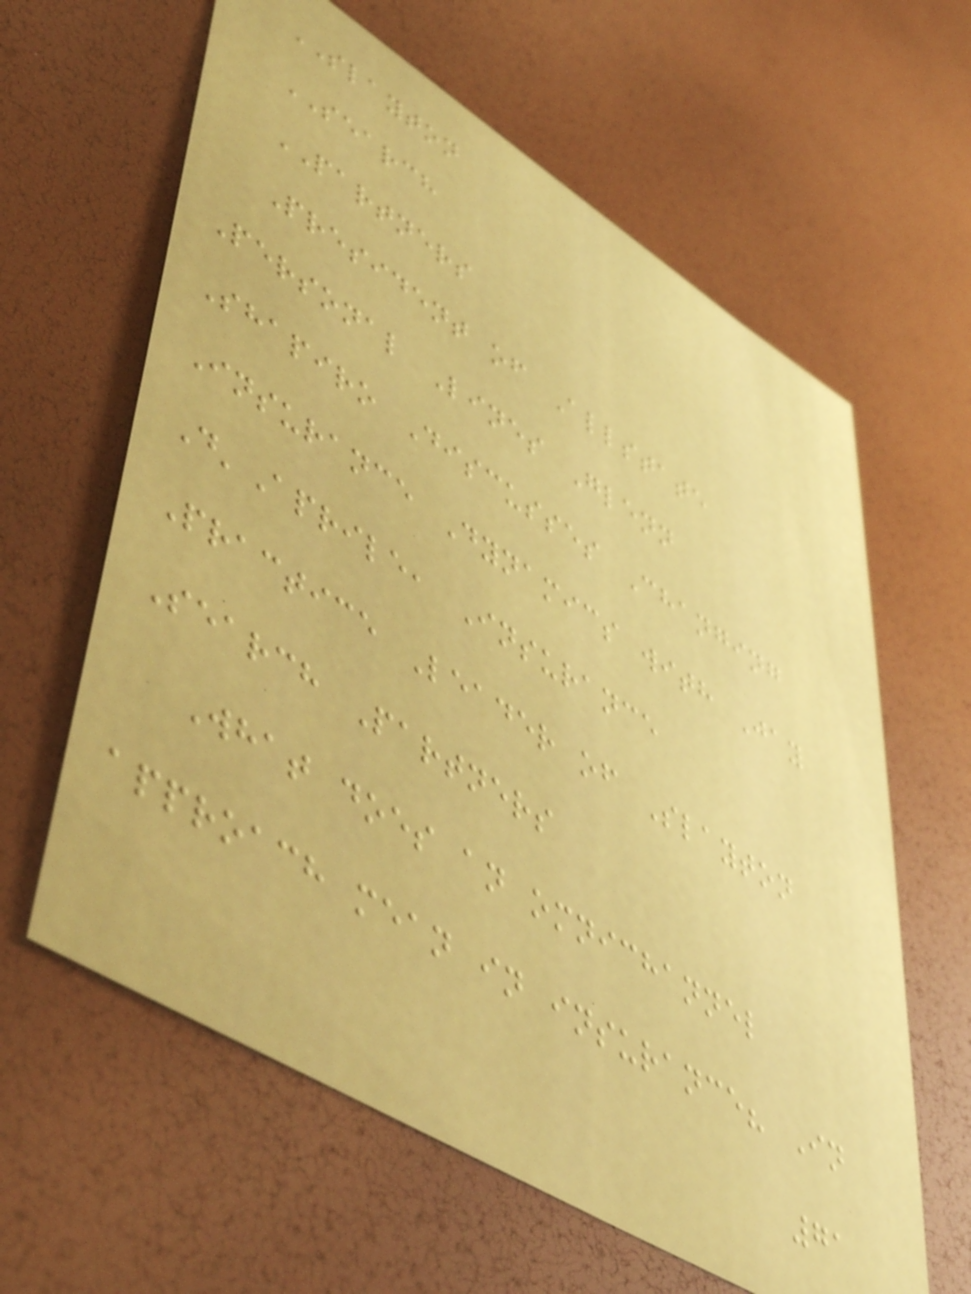SLAYTON
SEARCH
PARTNERS
President of Allstate
Personal Lines Glenn
Shapiro Discusses Changing
Insurance Dynamics with Jay
D'Aprile, Insurance
Practice Leader of Slayton
Search Partners
What does an omnichannel
approach mean in insurance? In
71
